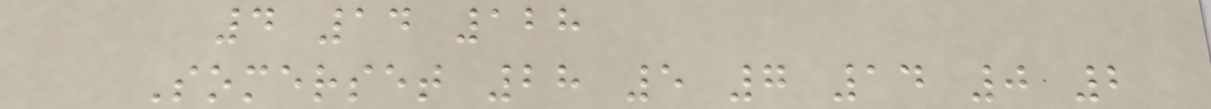4 14 128
Somerset 28 5 7 14 0 2
